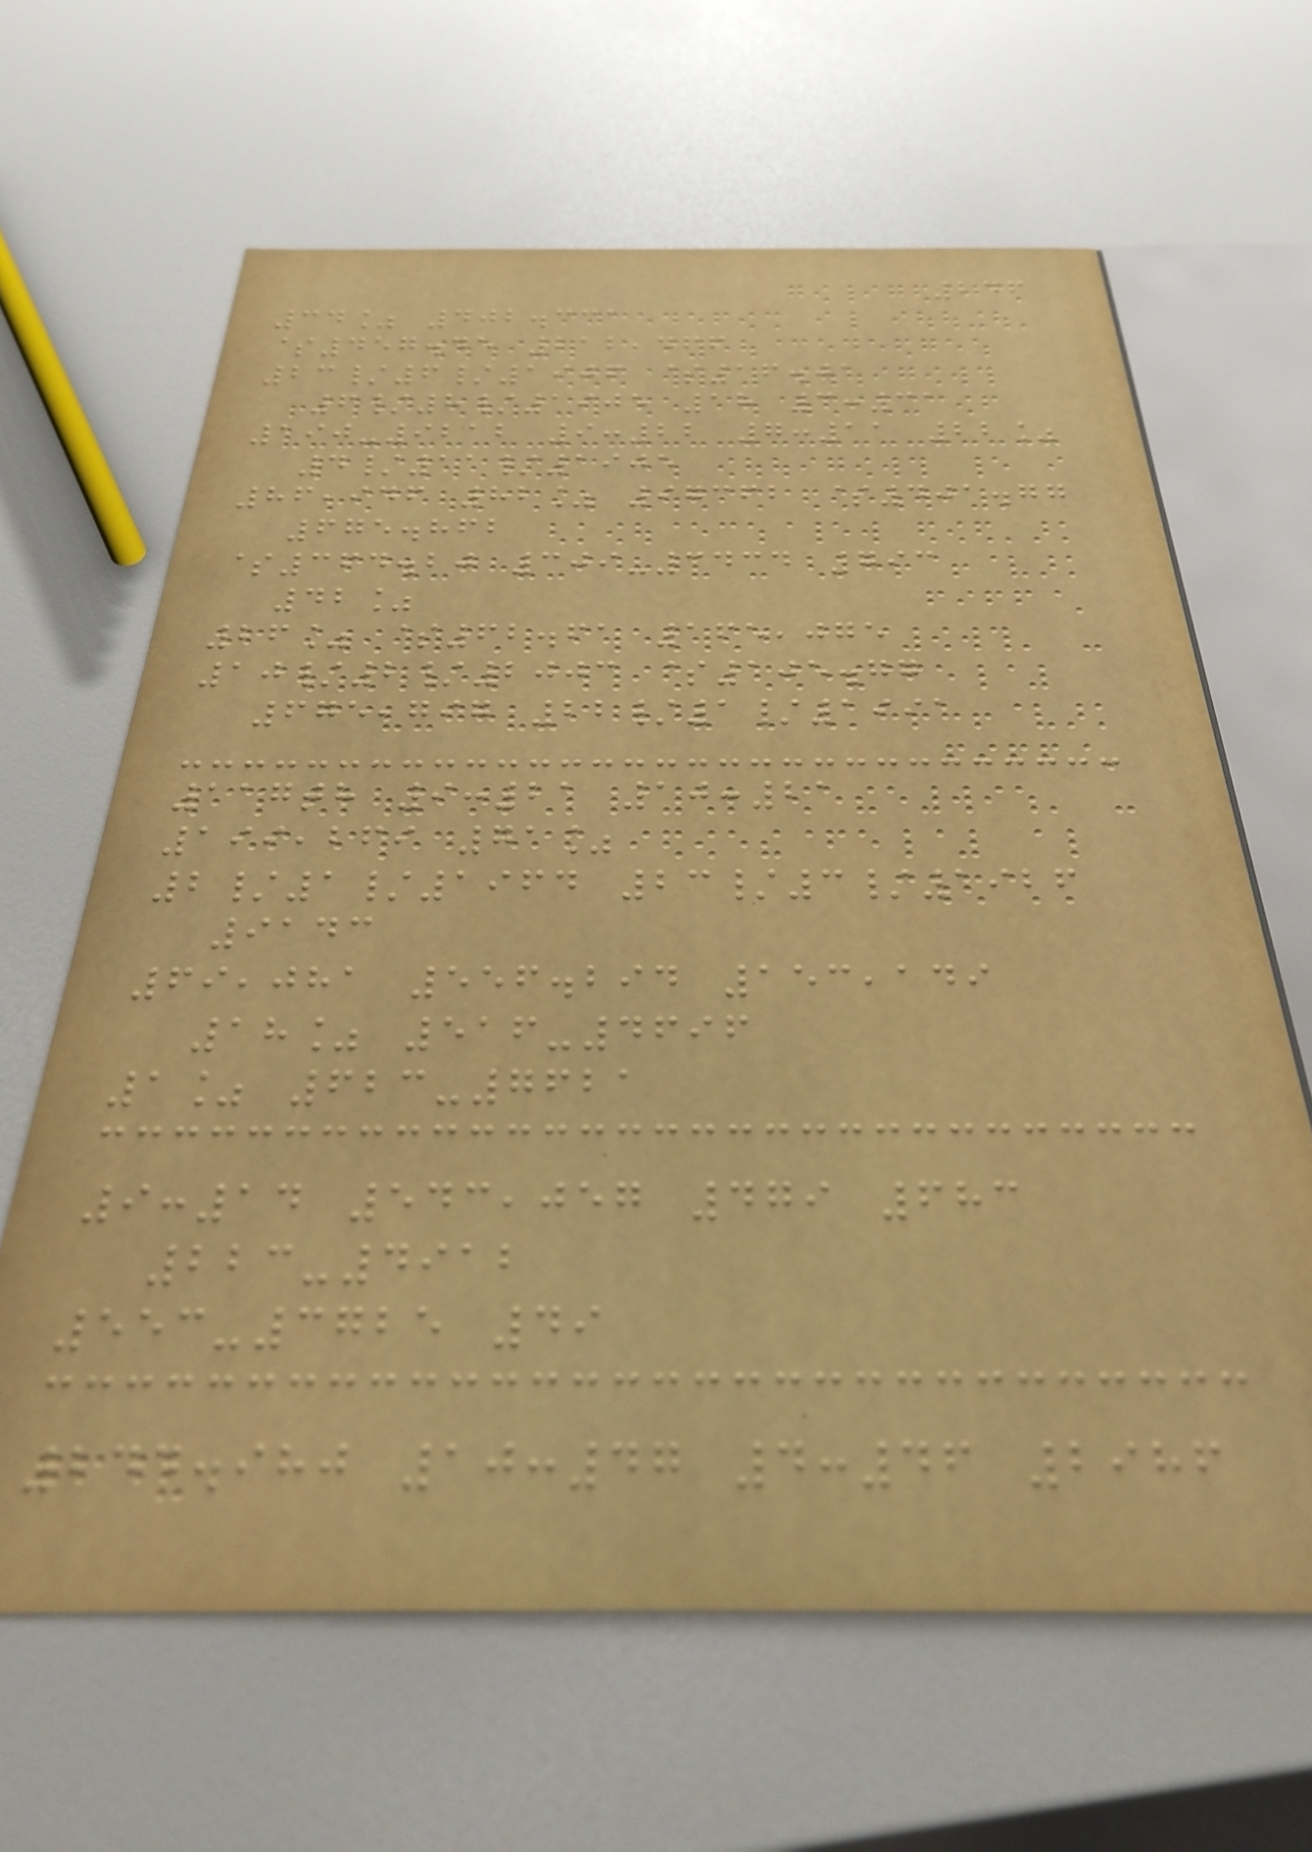246
34% 402.331
$457.45 212,466
23/6/1906 $16.01
6/8/1905 18 3:31
190-9212 9:22 7:11 22%
4/11/1905
86,946 82% 97362 $401.77
675.862
$364.20 309-3434 793
42%
26% $62.61 165,075
10/2/2003 $105.77
675,797 22/1/1991
117th 9:21 10:21
199,269 71%
2/1/1964 23/3/1926
9143
69,081 556.294 153,149
18% 516-4696
1% 623-7621
9:14 543,057 479 683
223-4912
553-3725 49
244.980 10:47 4:46 2986
